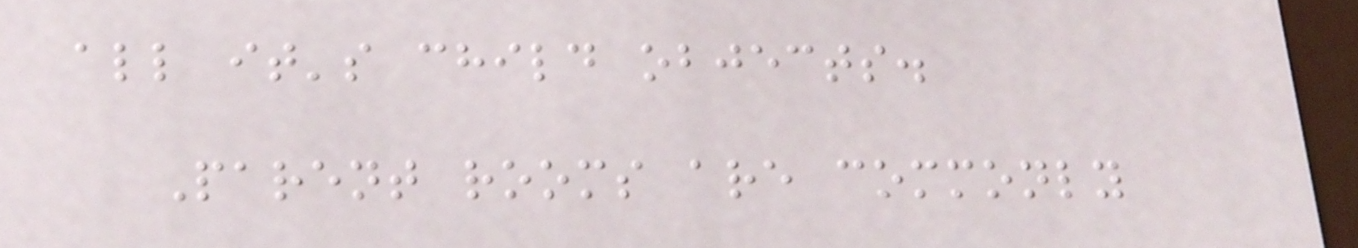all it's child objects.
Parent rooms are commonly
